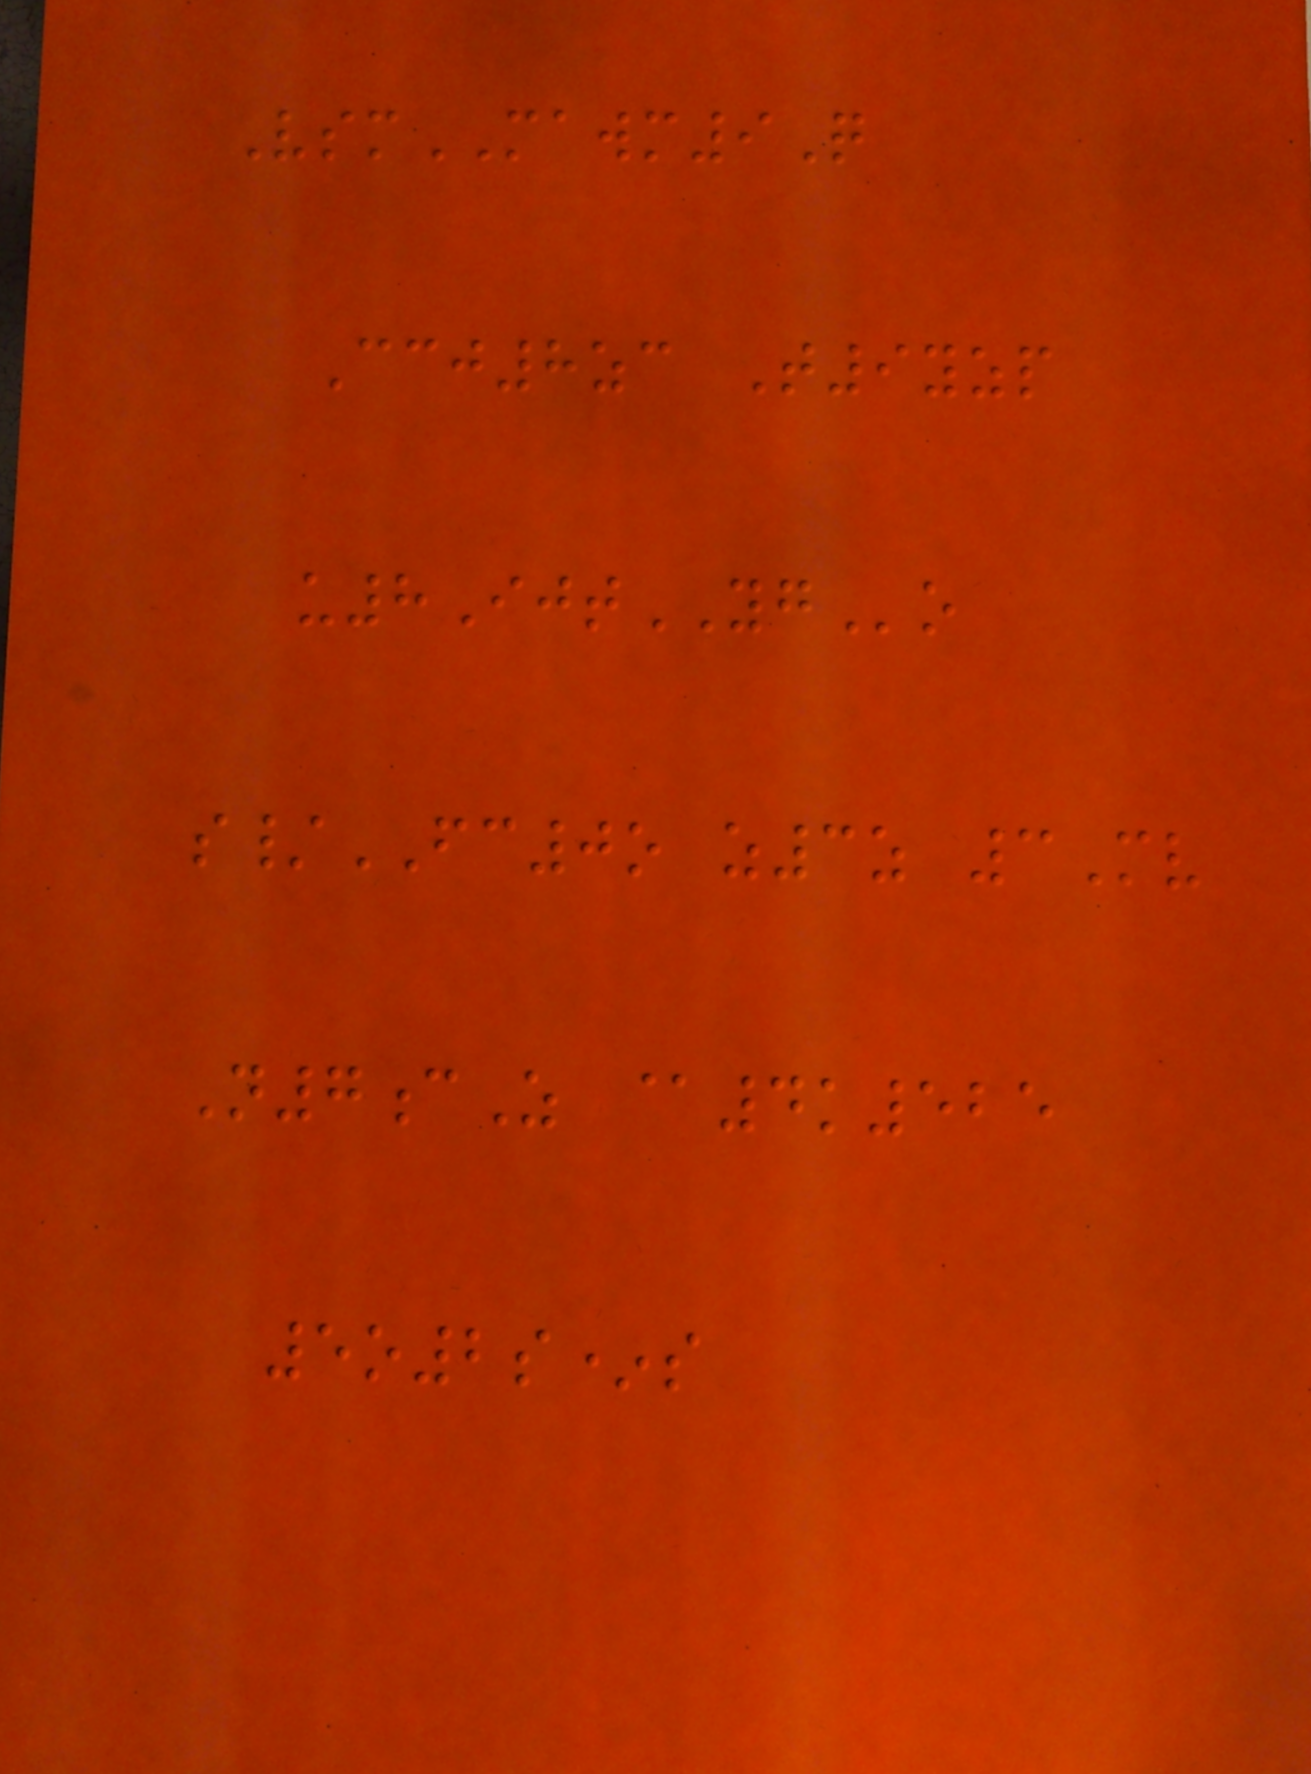VsmMAWM9Q
Ccj8zc T9yzp
u8IjtYGo
s/FC0o z3z 3Mv
N7cZ @4k525
5o2s*s
